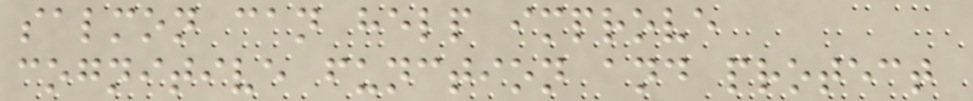salmon can help improve
cognitive function and protect
